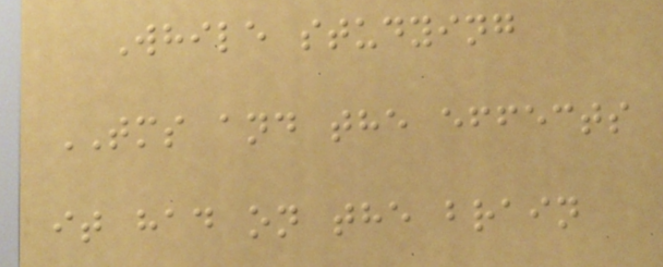While studying
TMS and the effects
it had on the brain
